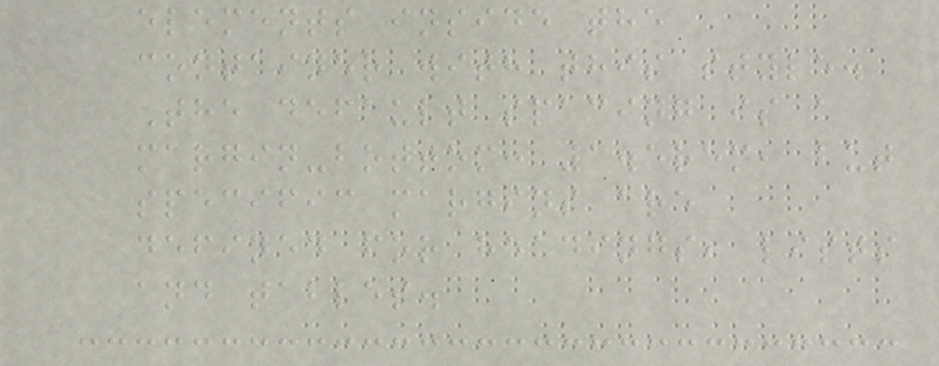elements inside the
container with this style.
The default spacing is a
margin-bottom: 1.5rem, but
specific margins are
defined for headings, lists
and tables.
